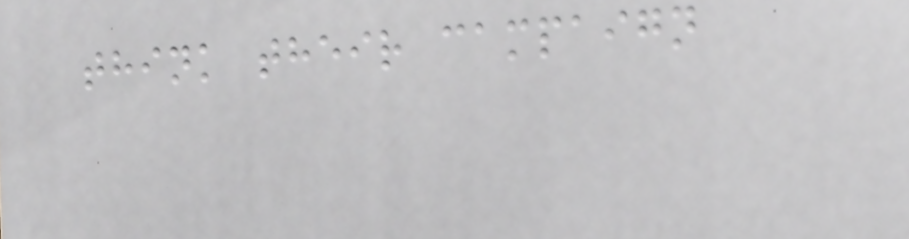think their campaign
